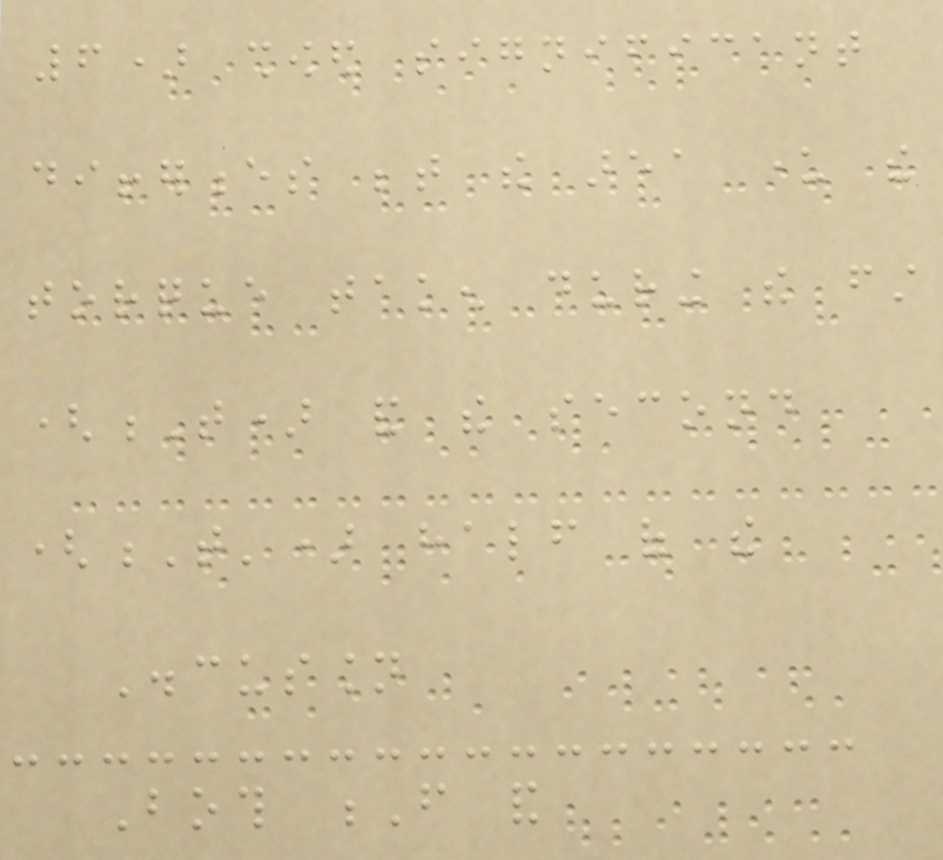6) showed significant
differences between the area under the
torque taken during the first
(T) and the second
(T') half of the
Discussion
Both F and
